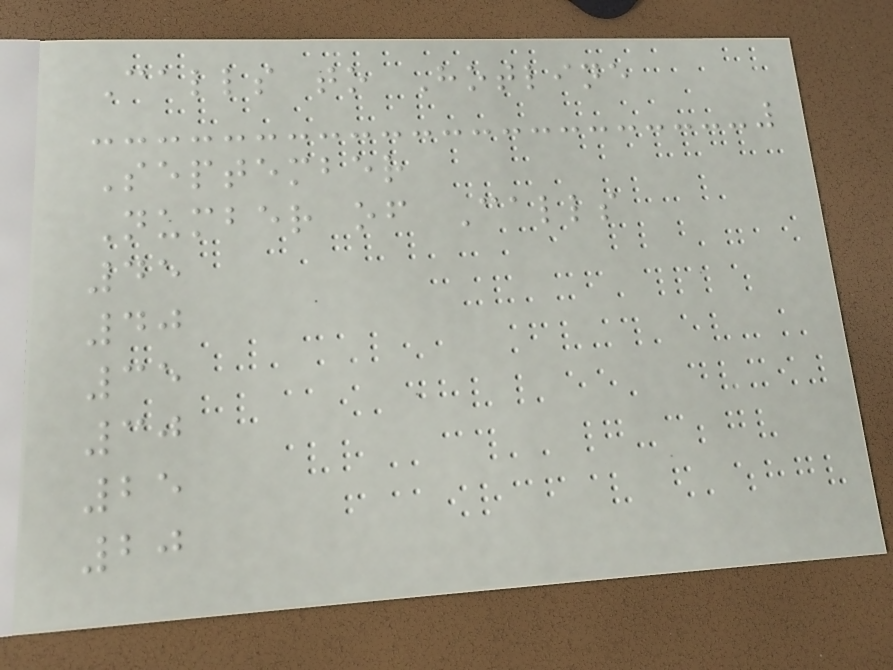Calls to Hotline
September
Number of Calls
45
40
35
30
25
20
